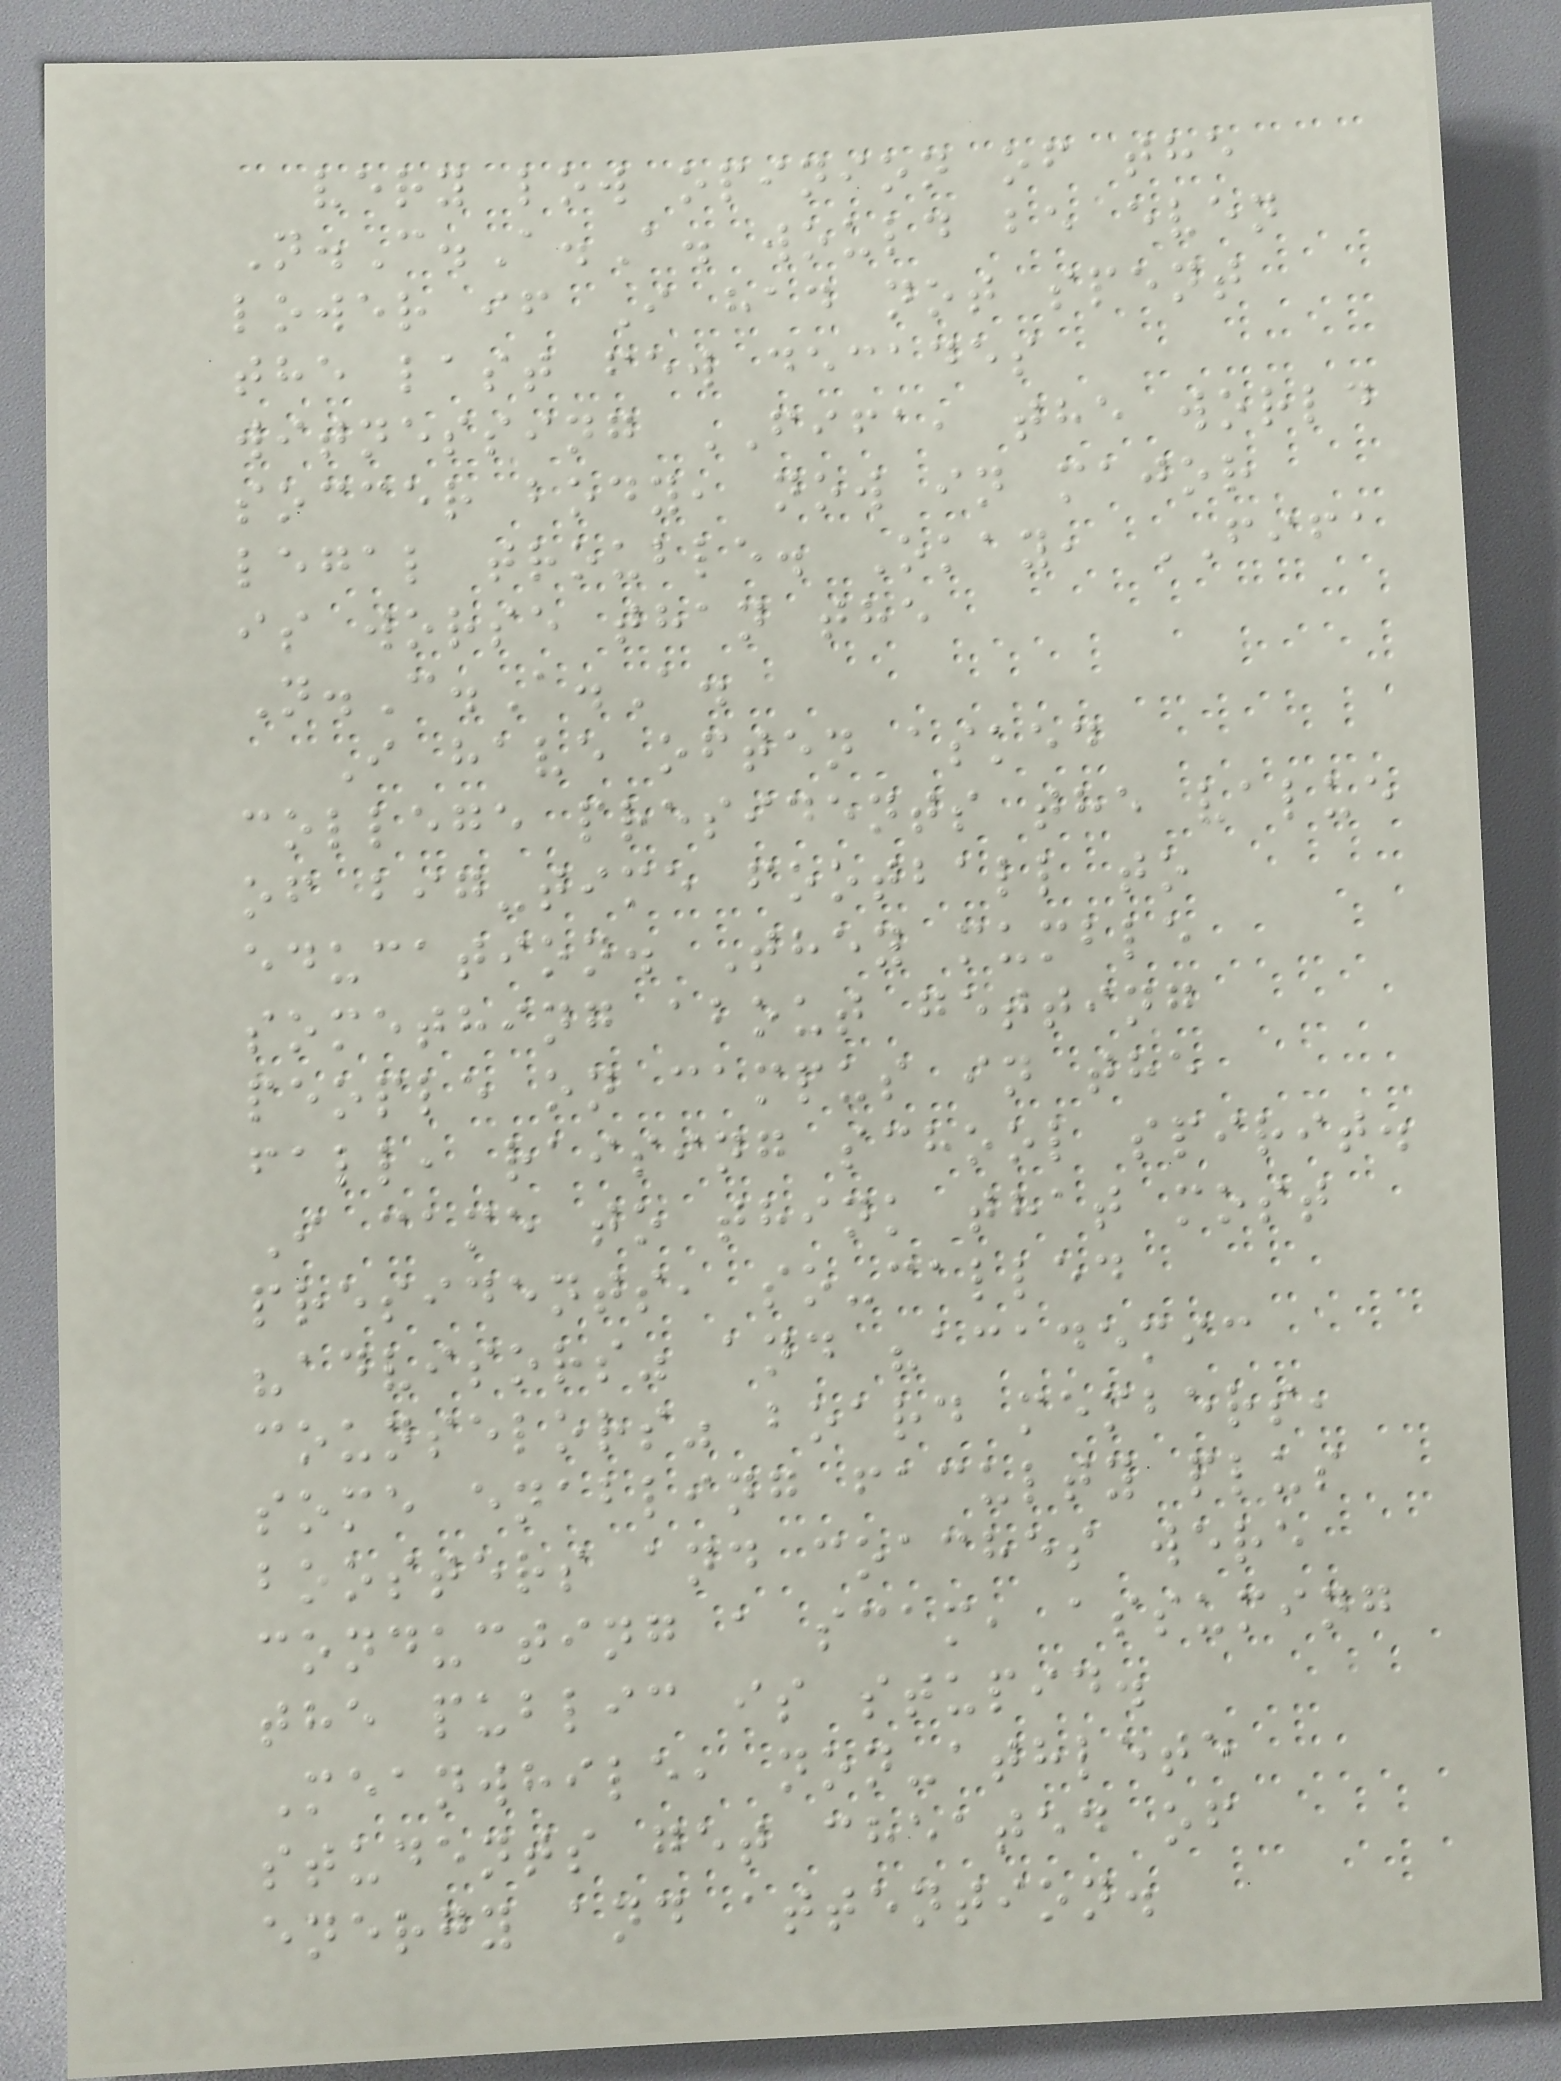very low opinion of the
N.C.A.A. would be even
lower if I had not spent
the last few decades
witnessing FIFA, the world
soccer body, now in major
legal trouble. Okay, FIFA
is worse than the
N.C.A.A.
I have often asked
college presidents the value
of big-time football to
education. They mumble
something about getting
people on campus in the
fall, raising school spirit.
I came to think that most
presidents, so-called
"advisors" and "academic
counselors" board members,
some enabling faculty plus
boosters and coaches were
conducting a scam, assuming
the public is stupid.
Meanwhile, non-athlete
students get cheated of
energy and attention.
